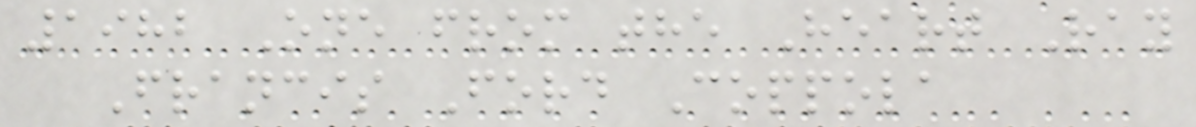1982 One from the Heart Ray
Francis Ford Coppola
